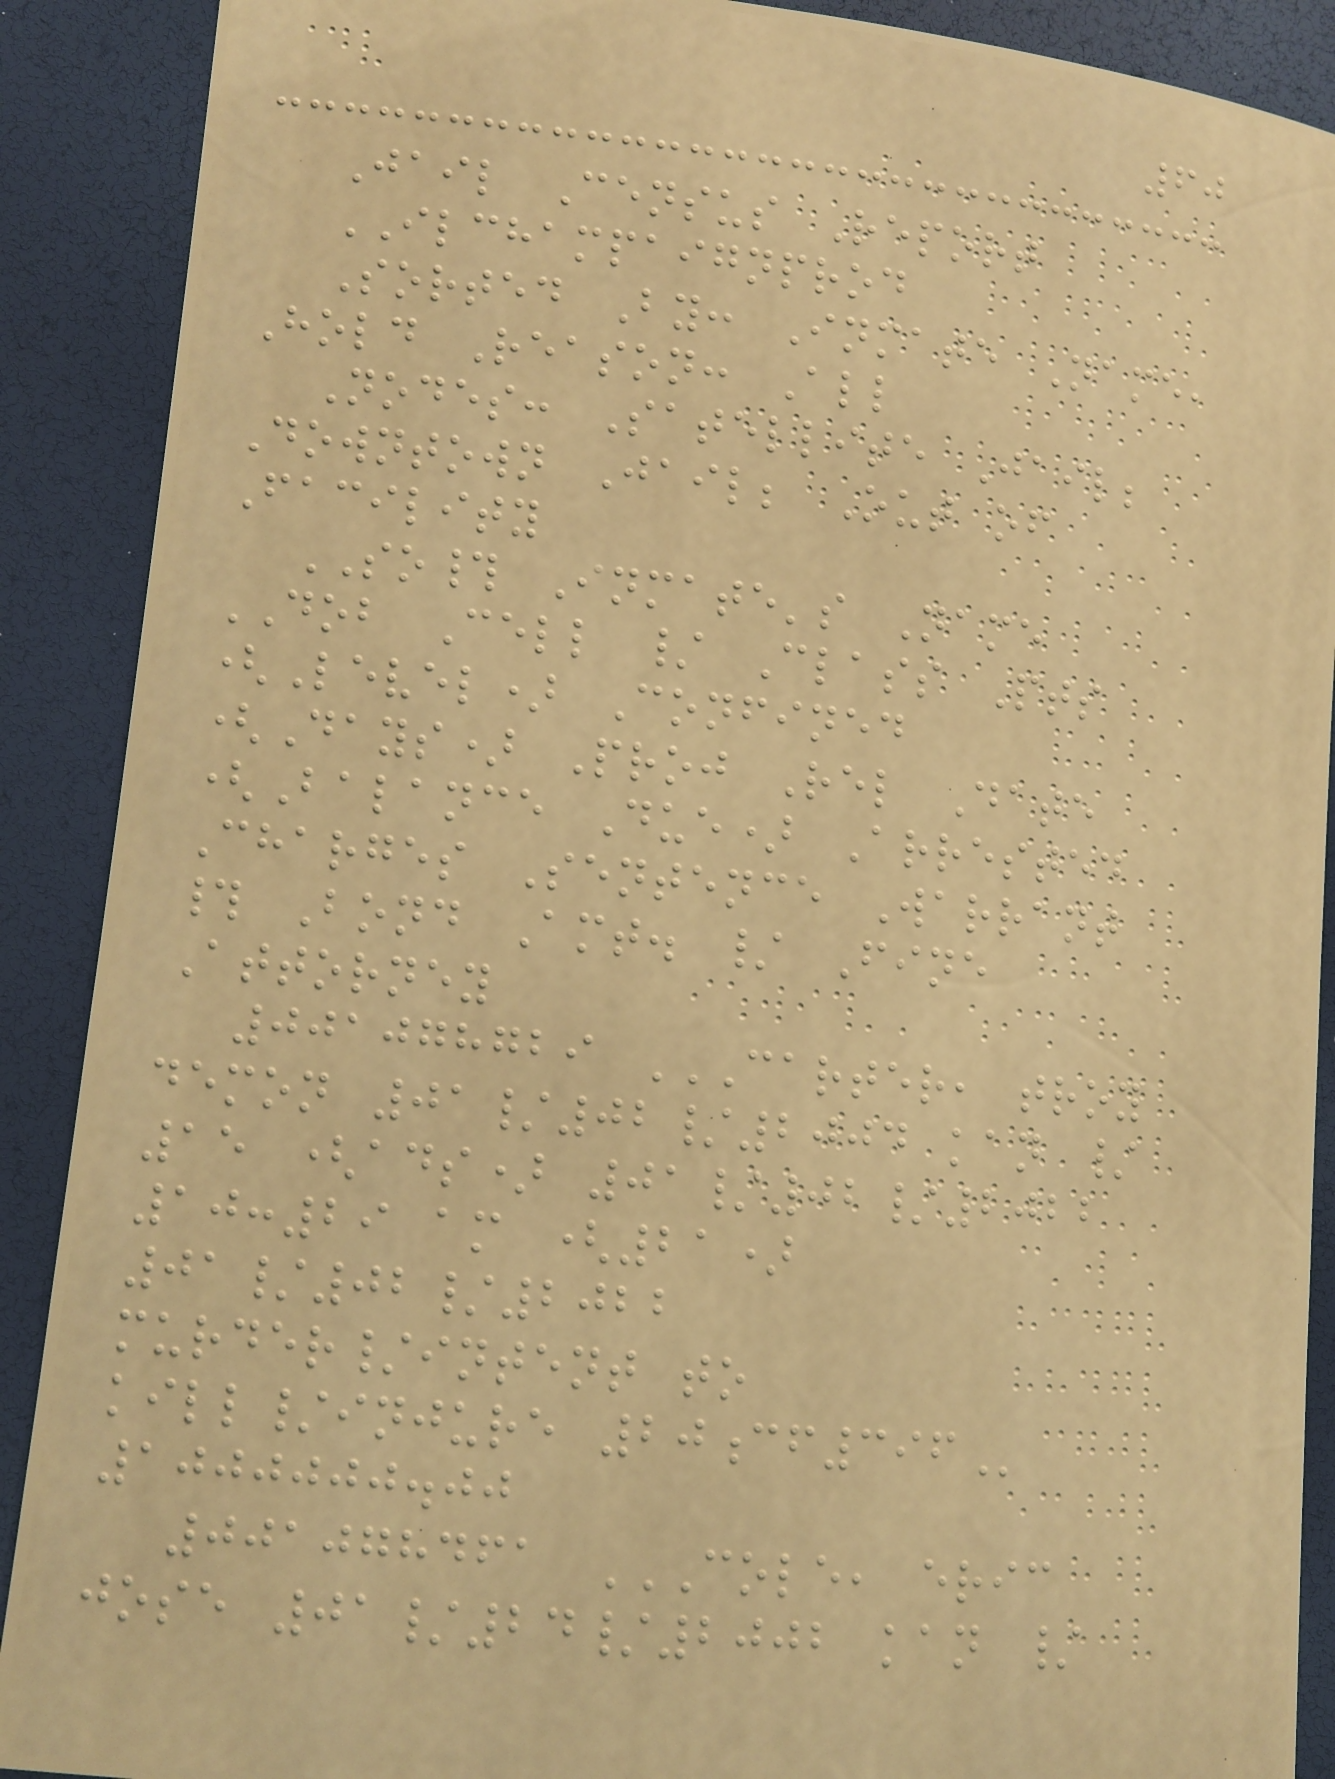60
Jail Census Report
ILCHAMPAIGNPROD
Sorted By: Inmate Name,
Hold Reason: All
Nodes: Satellite Jail;
Downtown Jail; Out of
Facility
SO# Inmate's Name
DOB Cell / Class Pts
(Level) Confined
(Days) Proj Rel Date
(Balance Due) Arrested
Charges Sentence Warrant
# Bond Amt. / Fine
Attorney
001078729 CARTER, TROY
DEMON 01/02/2004 KAN /
15 (ADS) 01/02/2022
10:29 AM (21)
01/02/2022
MURDER/INTENT TO
KILL/INJURE 20CF396
1000000.00
001078461 COLE, ERIC
JOSE 01/24/2002 KAN /
